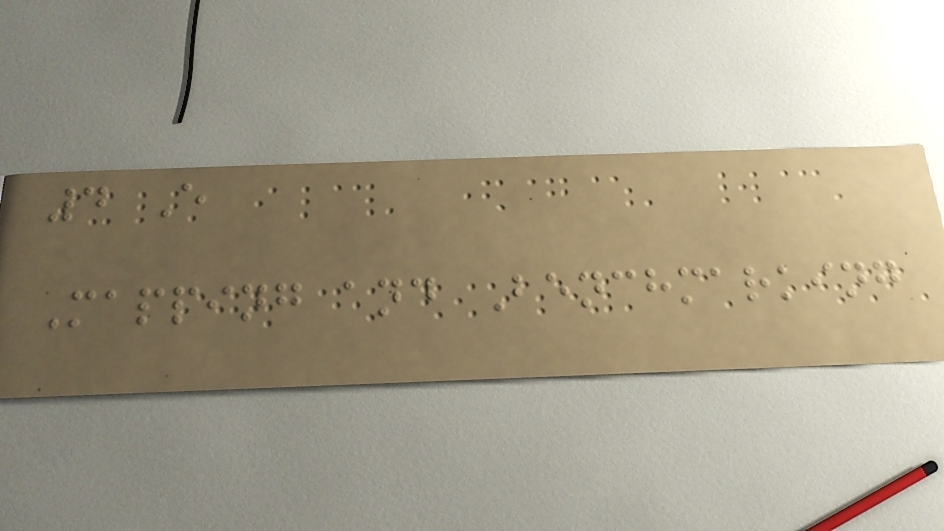4 E
Mapping and Benchmarking
